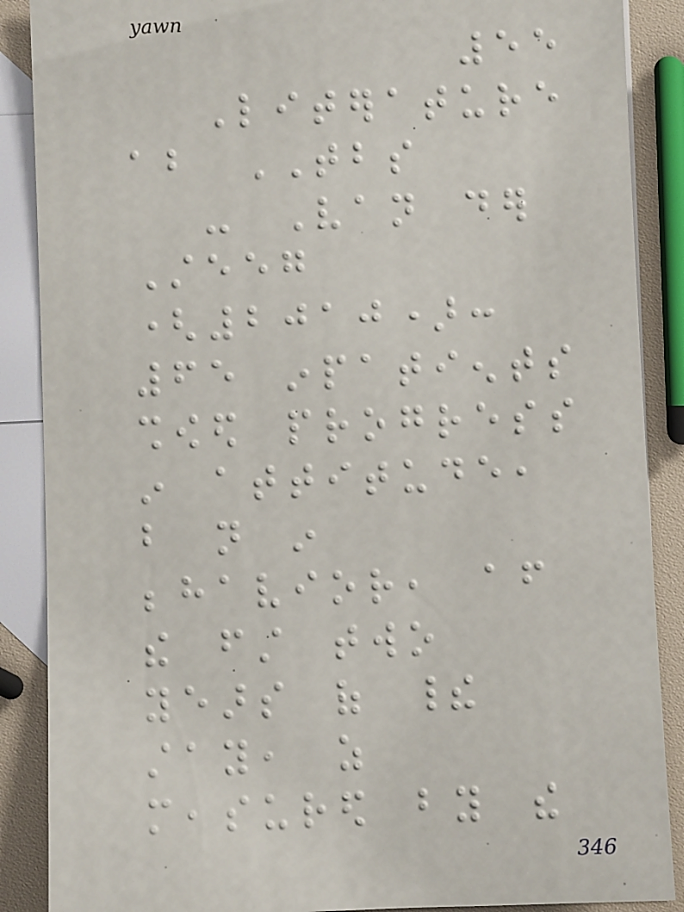55
Literature
about TBS
- Van der
Steeg
(2010):
65 inpatients
showed progress
in attitude,
but not in
behavior, after
the first two
years of their
stay, as
measured by the
